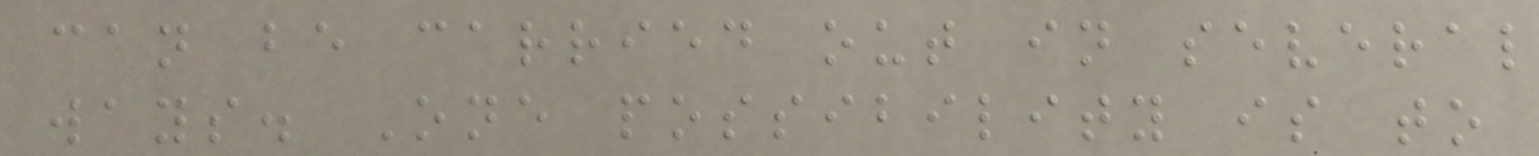can be carried out in several
ways. One possibility is to
